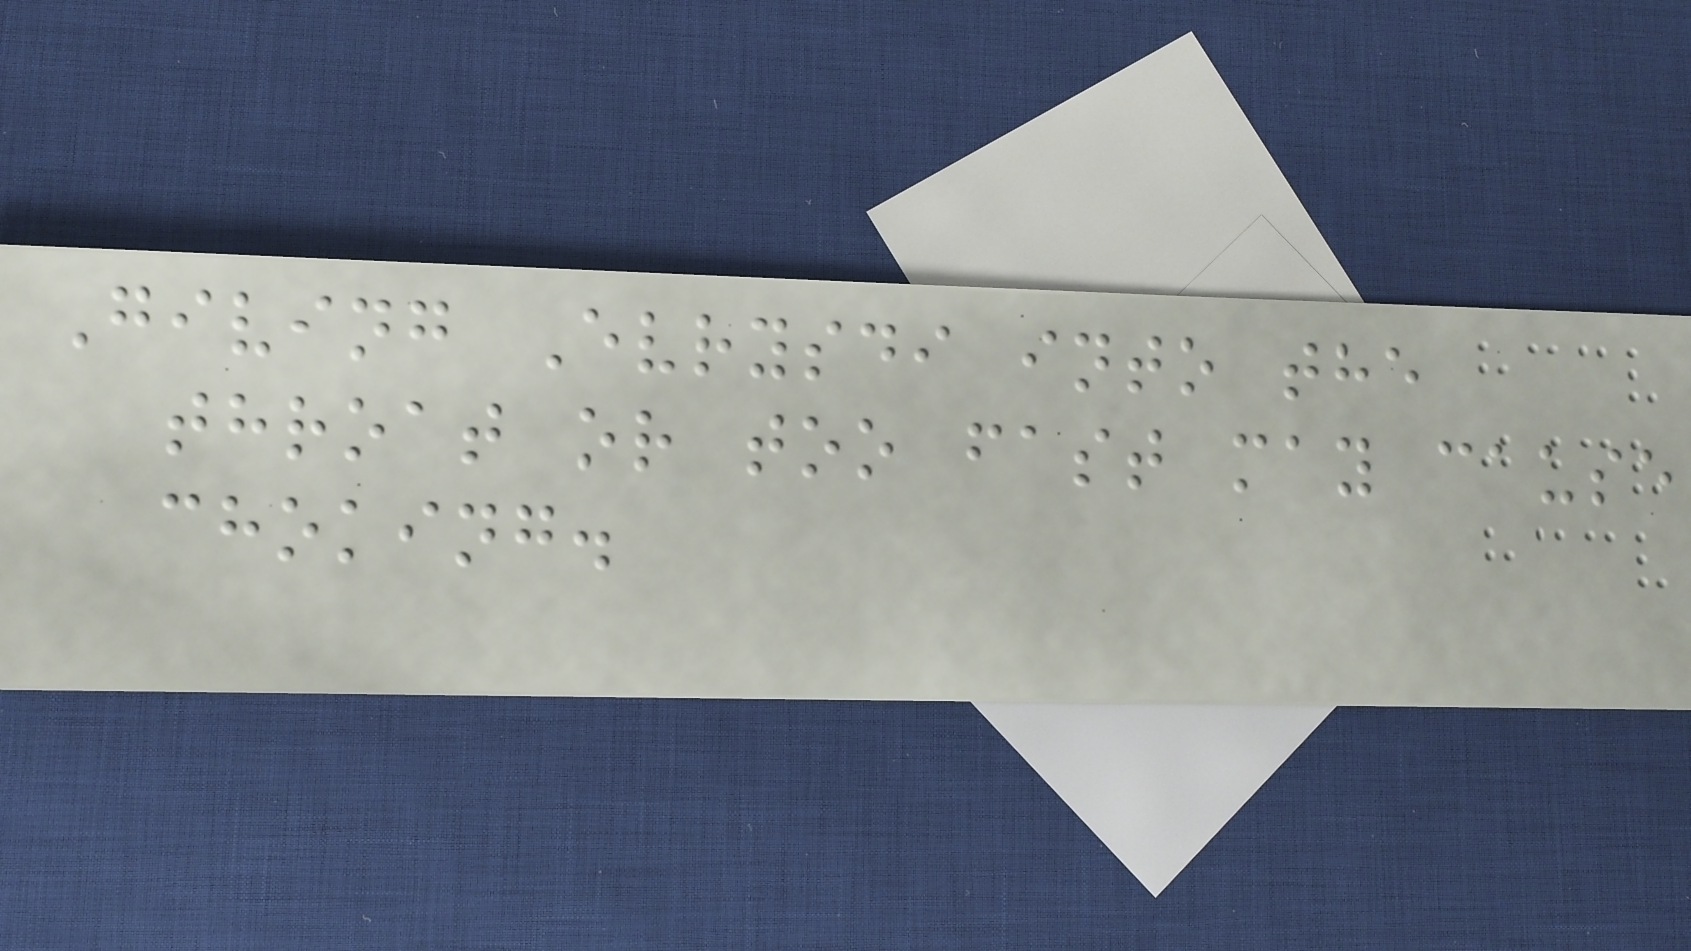Giving Evrysdi into the
throat or too fast may cause
choking.
